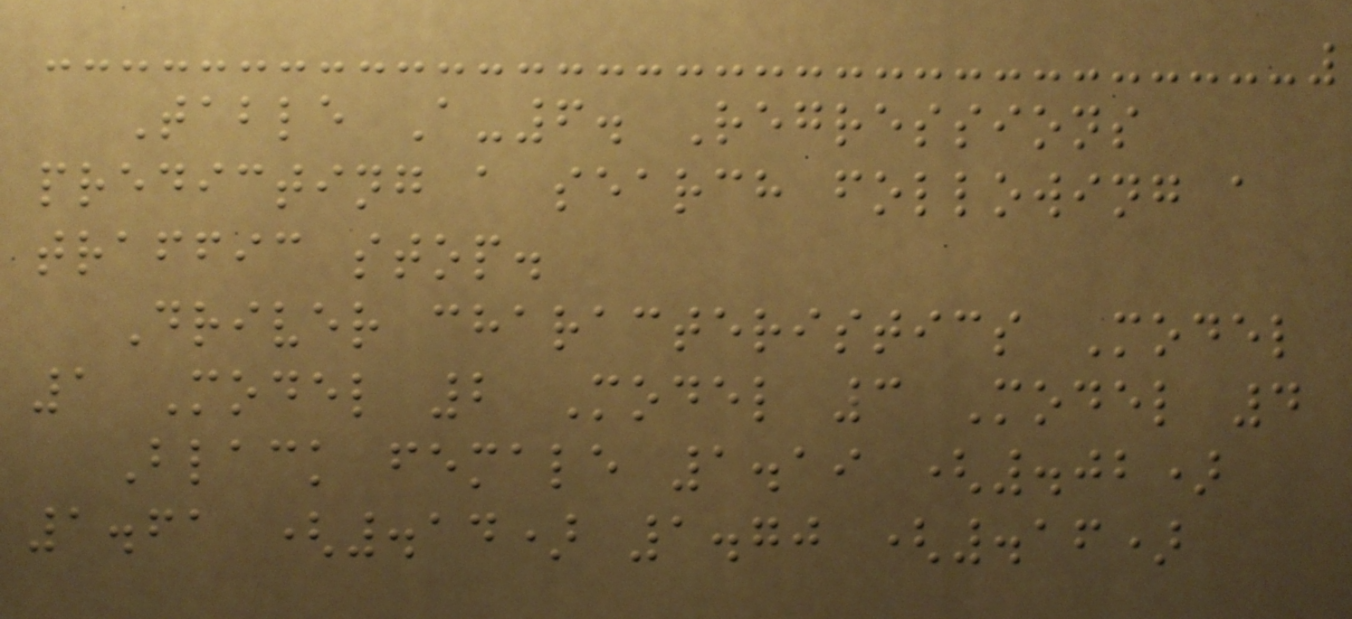Table A-6. Regressions
predicting a search following a
traffic stop.
Driver characteristics Model
1 Model 2 Model 3 Model 4
Black female 1.19 (.02)
1.61 (.14) 1.70 (.16)
